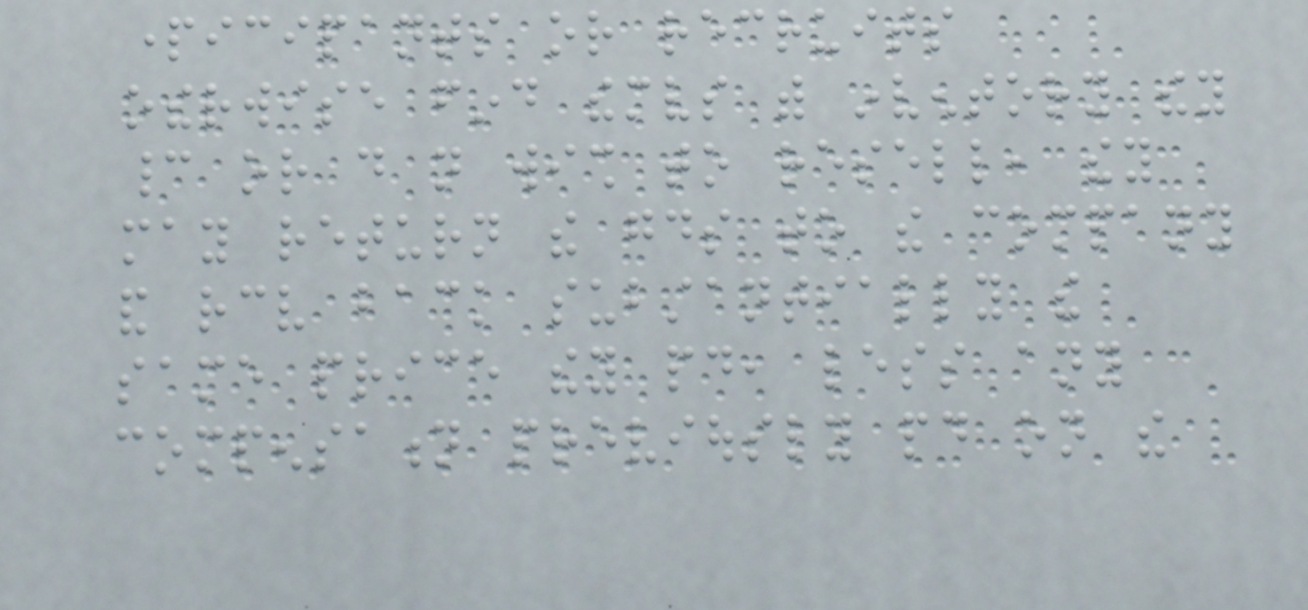participants or recruits
otherwise find themselves with inventory they
cannot or do not wish to resell, they
may return the goods to the company
and receive back substantially the
same price they paid, less any
compensation previously paid on the
